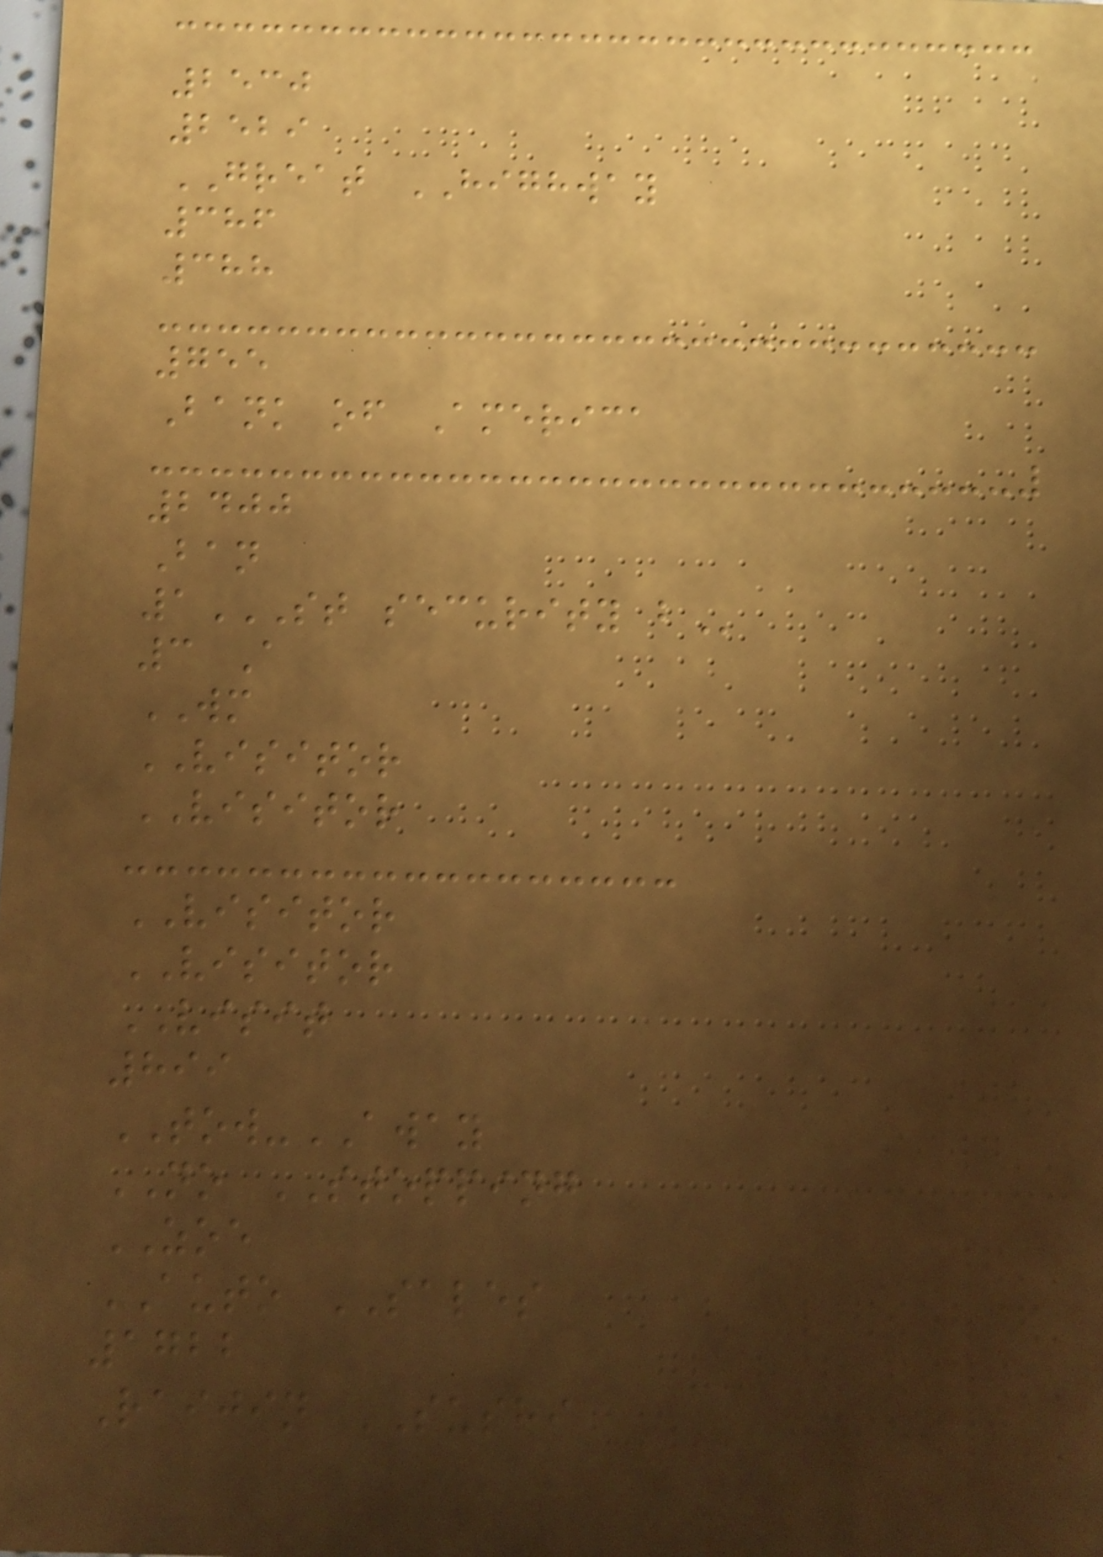2530
2529
GREAT HIGHWAY
386
388
755
Bank of America
2400
Ban
1ST SECURITY B
3 A
WM
VISITOR
VISITOR
VISITOR
VISITOR
VISIT
899
TOW-AWAY
NO STOPPING
ZOE
AUTO SALES
1722
Raijin SUSHI
